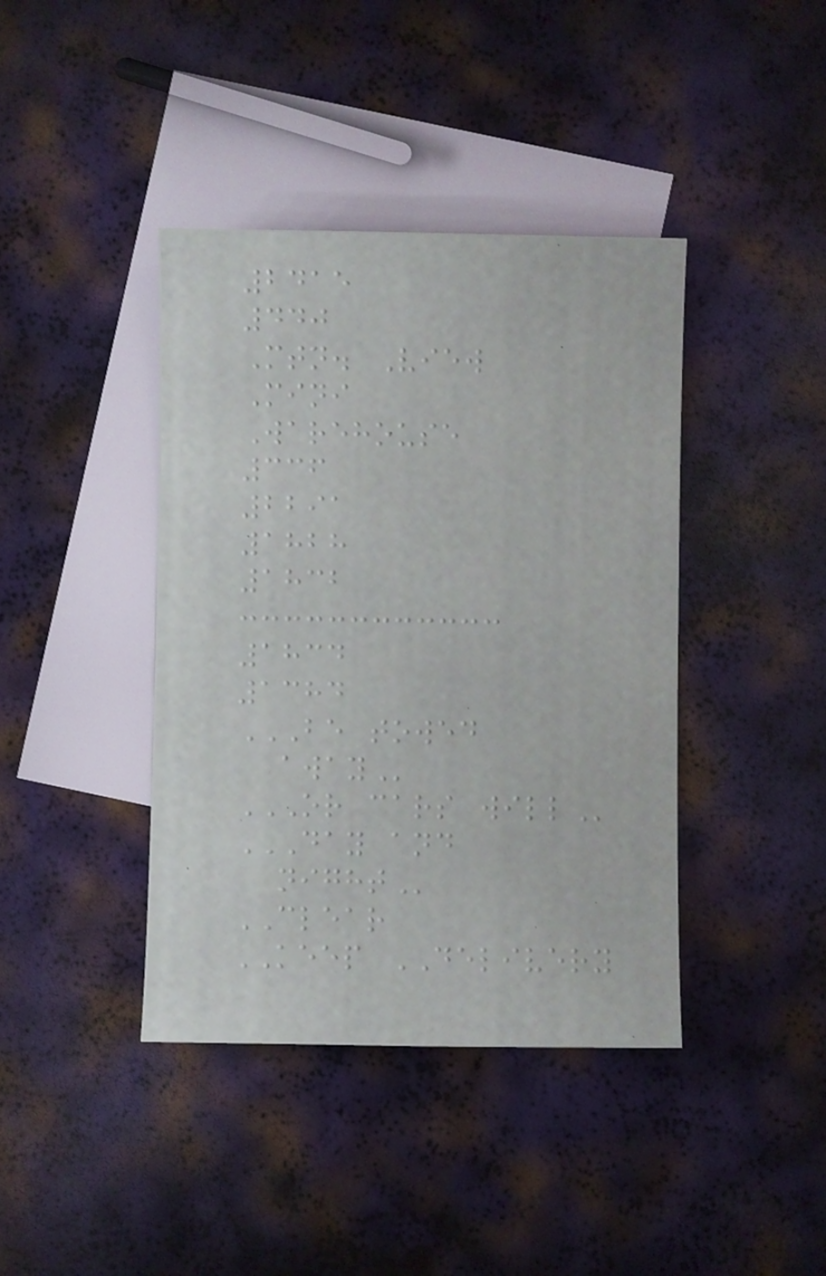2415
440
Mtn. View
Mini
Warehouse
336
2291
1828
1832
1834
1384
BE TOWED
AWAY
OR CARS WILL
DAY AND
NIGHT
CLEAR
KEEP DELIVERY
